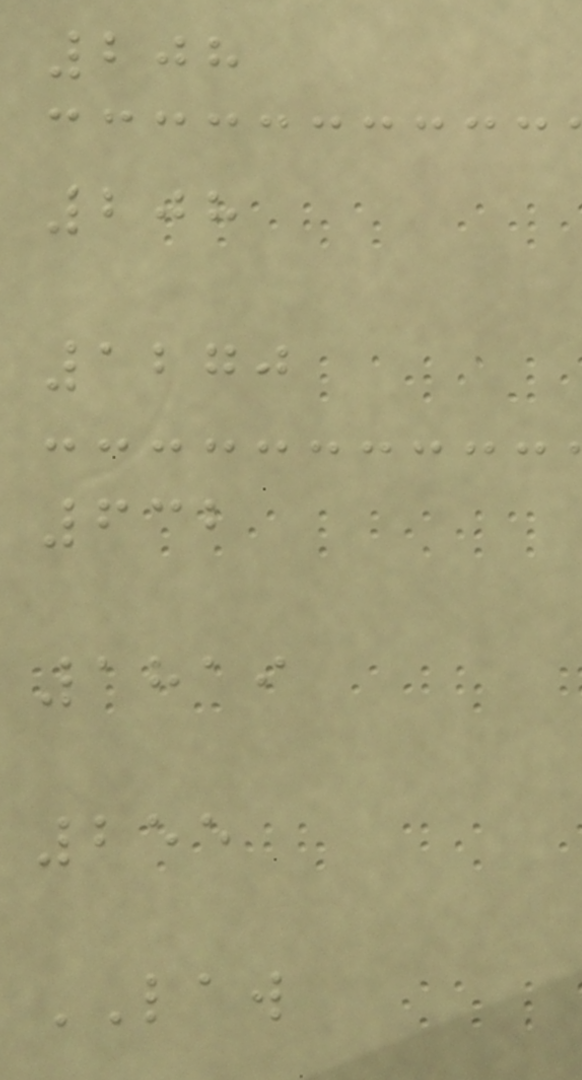208
208
1270
632
1819
255
LAW
